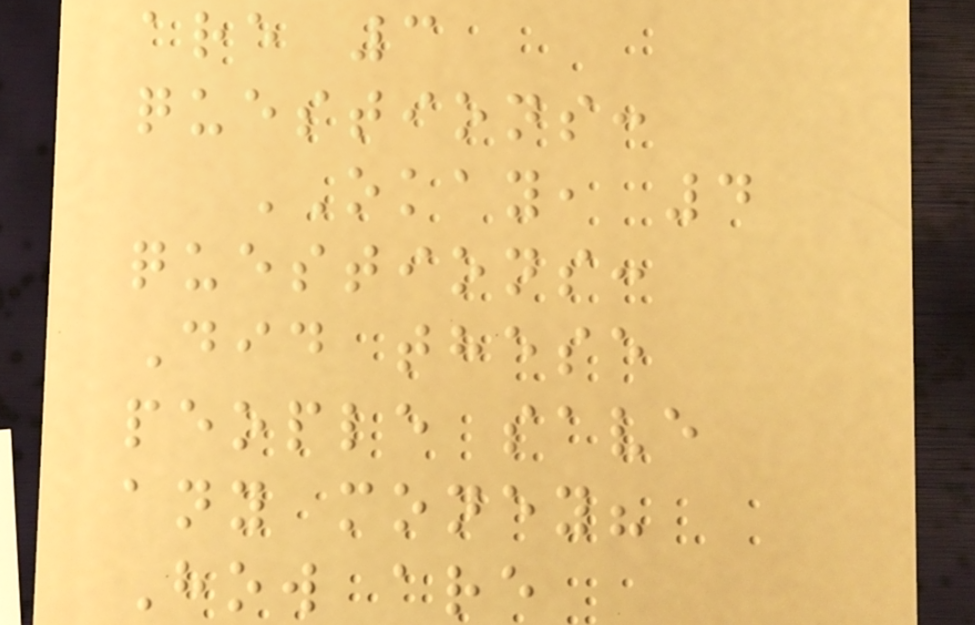are 3
questions:
OKAY, 4
questions:
Did these
people save
any money?
How are
